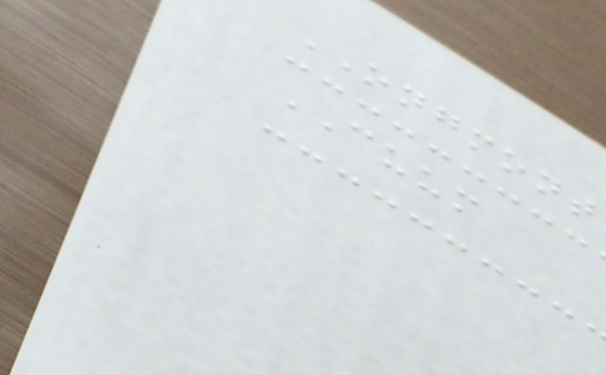ONGMONT
CUUM
